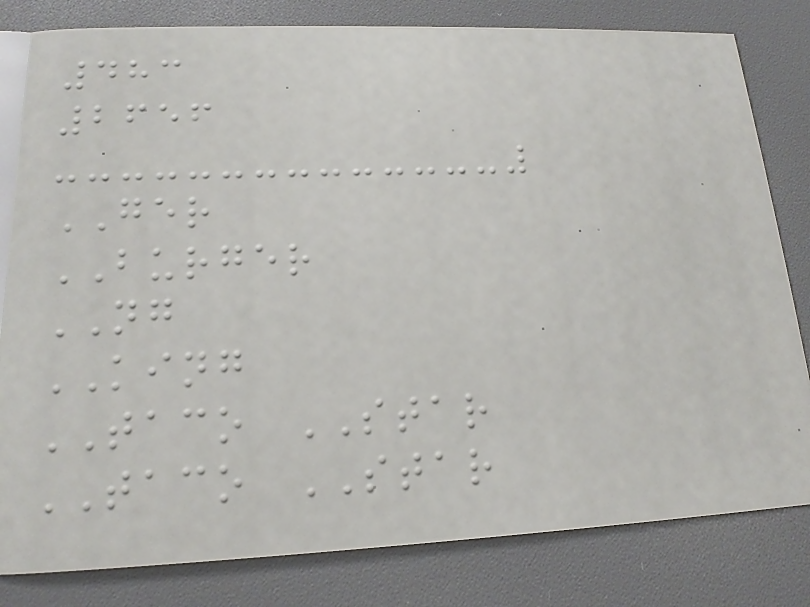483
2656
GER
BURGER
NG
KING
TACO STAR
TACO STAR
